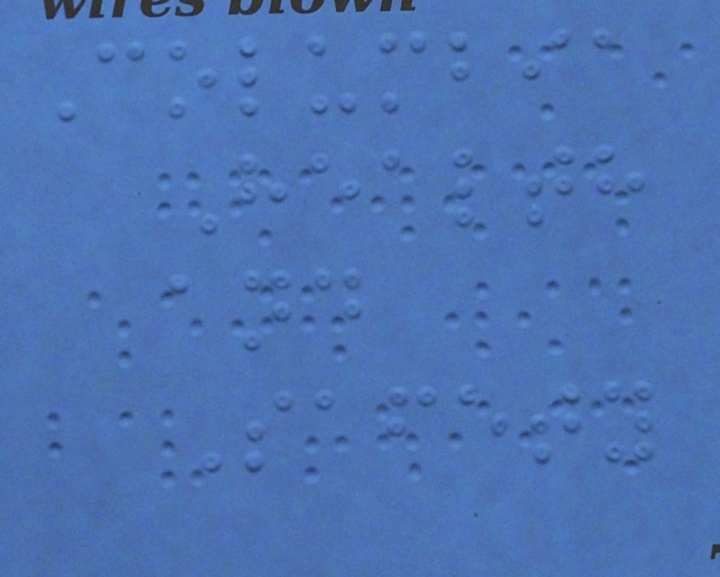Columbia
Health
and
Safety
